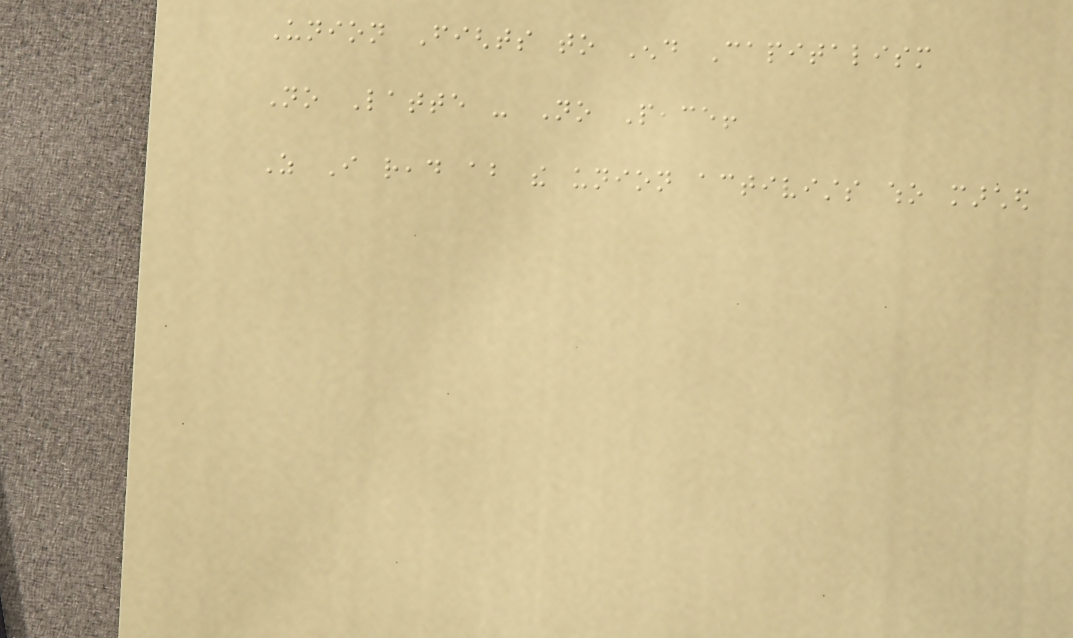Union Fights to End Capitalism
No Latte - No Peace!
As I read about the union activists who marched
